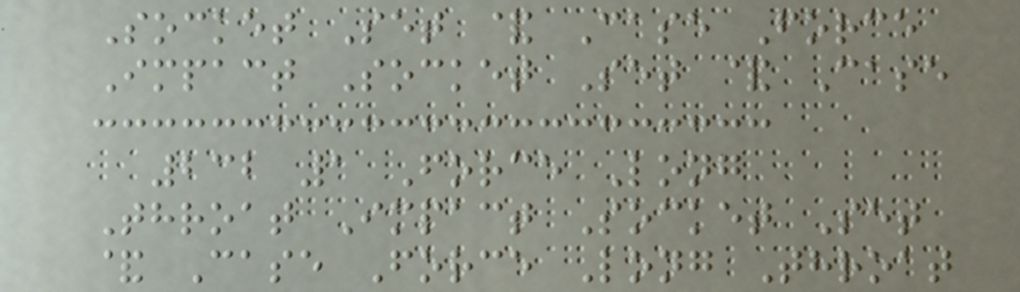Socket Set & Case Force
Impact Socket Set & Case
232 1 Force Long
Throat Impact Socket Set
& Case Force Long Throat
